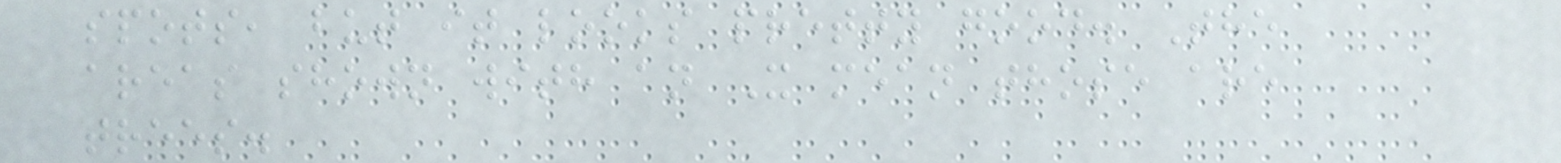spots, but it looks pretty good. The
areas shown with an X mean those are
trees.
